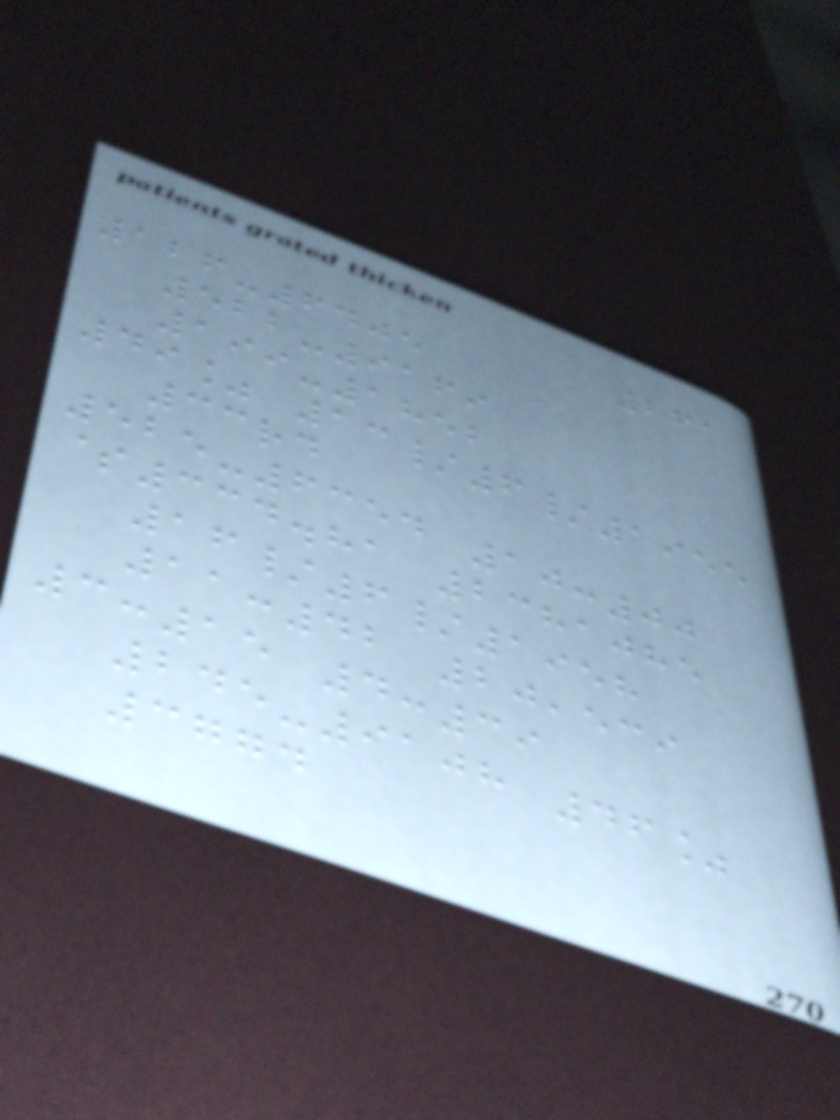261
126-6405
522-9169
199-1852
49% 13/6/1955
33rd
525-6354 10:00
$334.81 2381085
16/6/1958
11:42 20,539
3:15 4:39
245-9108 46%
3774
